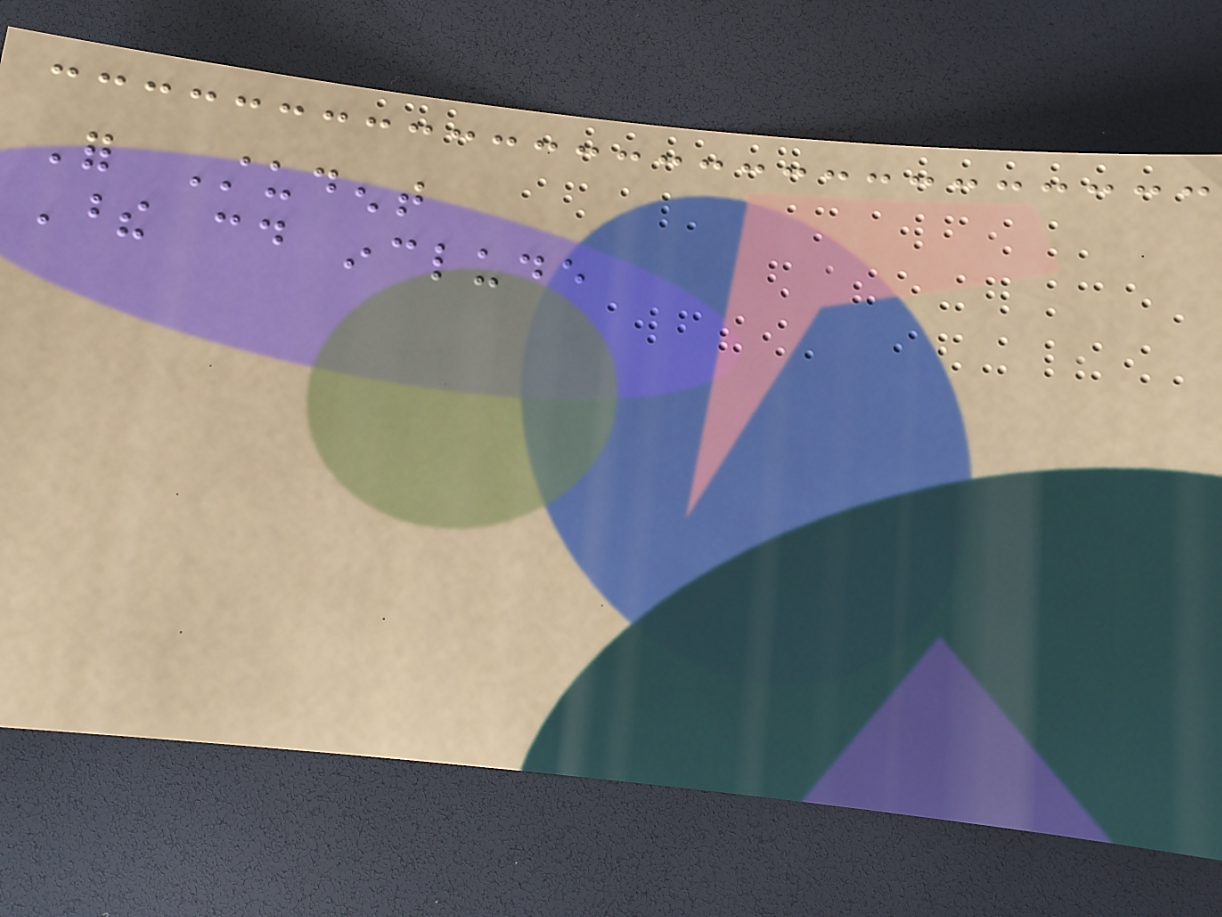For Student
These could include
